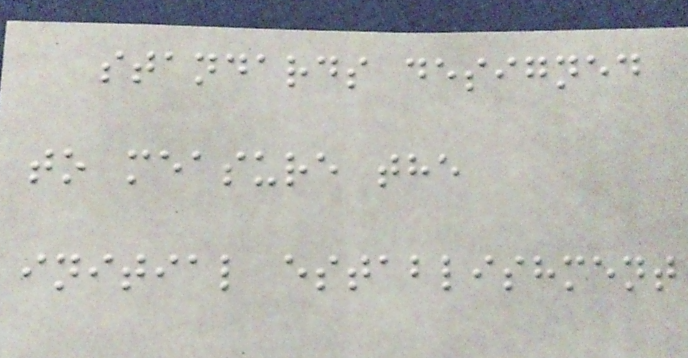standards designed
to measure the
initial establishment
